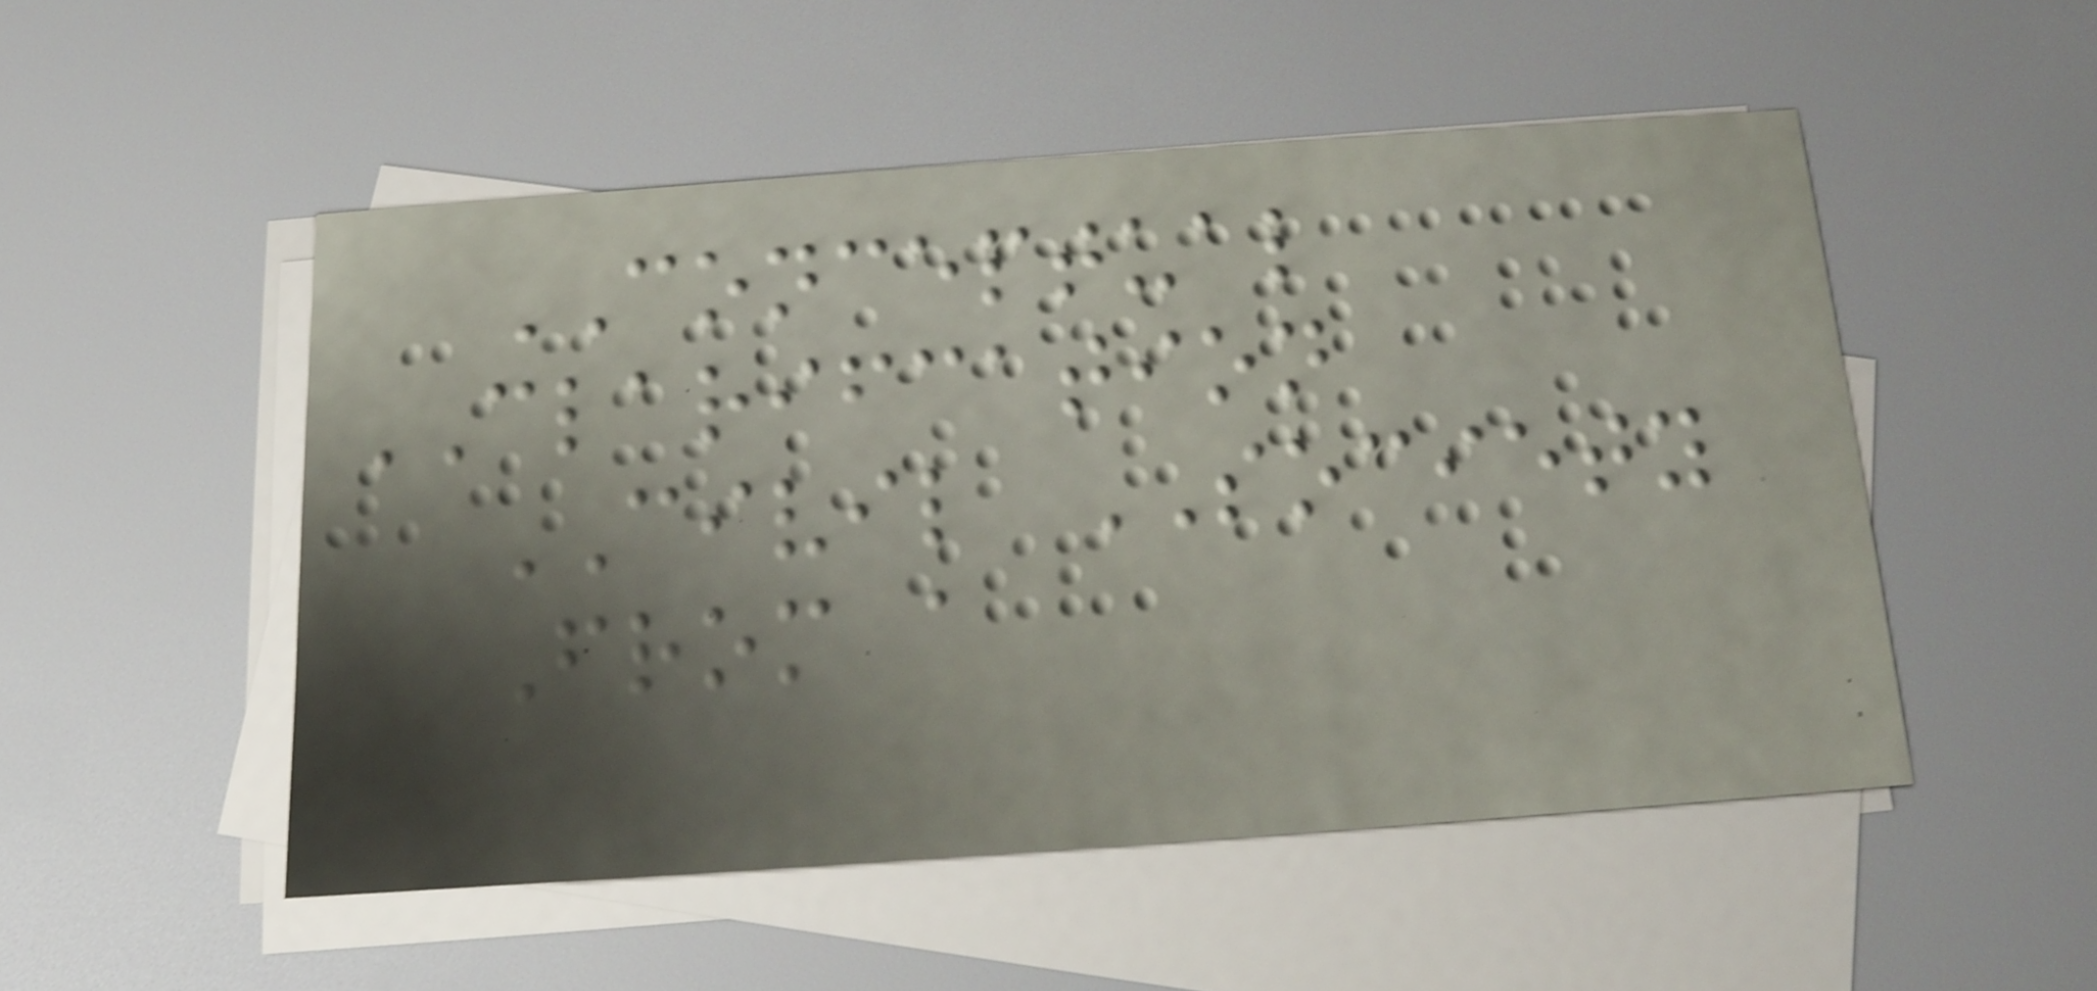CONCEPTUAL
CLARIFCATION
CIVIL SOCIETY
From a
